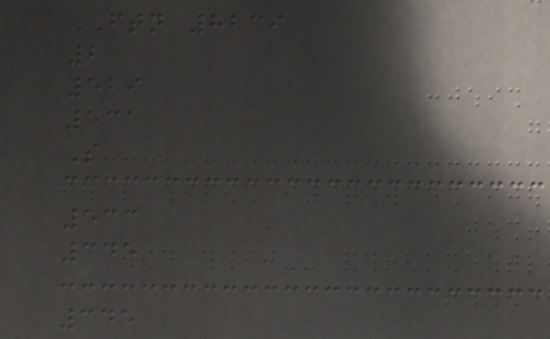FTN 8239
2
529
531
S
533
345
345
